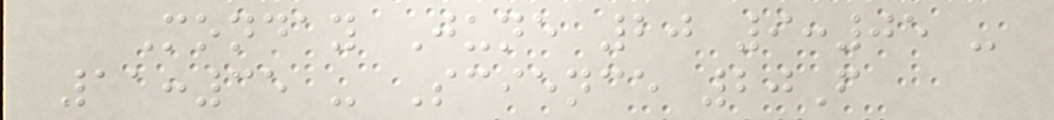Monday June 20 9:05 -
11:35 - Science 20F
